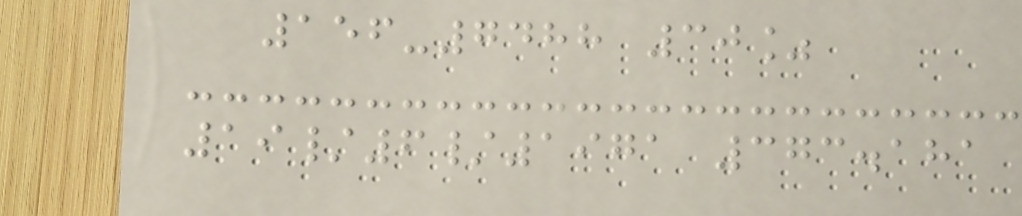156-7488 30%
19/6/1971 373.181
